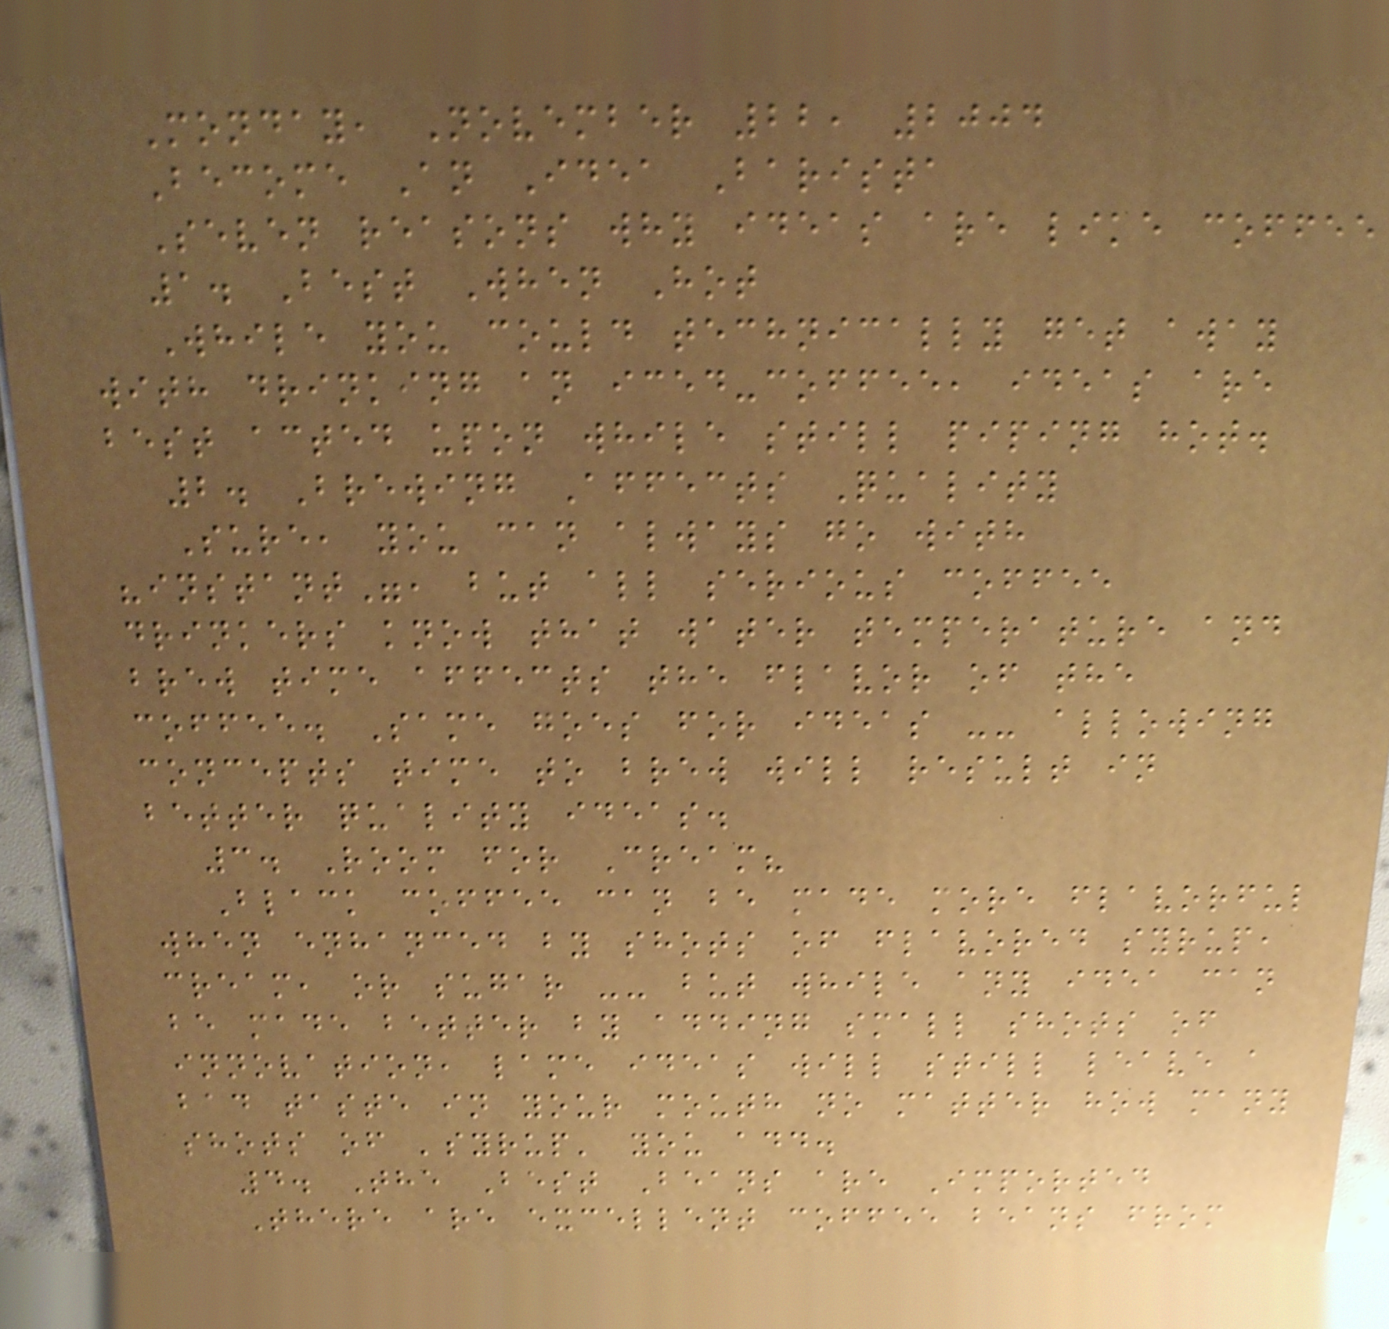Monday, November 22, 2004
Become An Idea Barista
Seven reasons why ideas are like coffee
1. Best When Hot
While you could technically get away
with drinking an iced-coffee, ideas are
best acted upon while still piping hot.
2. Brewing Affects Quality
Sure, you can always go with
"instant", but all serious coffee
drinkers know that water temperature and
brew time affects the flavor of the
coffee. Same goes for ideas -- allowing
concepts time to brew will result in
better quality ideas.
3. Room for Cream?
Black coffee can be made more flavorful
when enhanced by shots of flavored syrup,
cream, or sugar -- but while any idea can
be made better by adding small shots of
innovation, lame ideas will still leave a
bad taste in your mouth no matter how many
shots of 'syrup' you add.
4. The Best Beans are Imported
There are excellent coffee beans from
